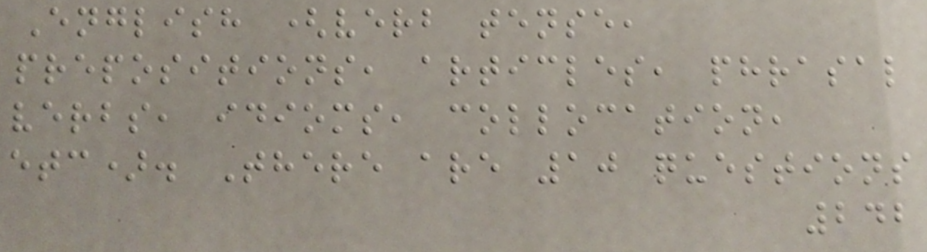English (verb tense,
prepositions, articles, phrasal
verbs, idioms, collocation,
etc). There are 10 questions
242
